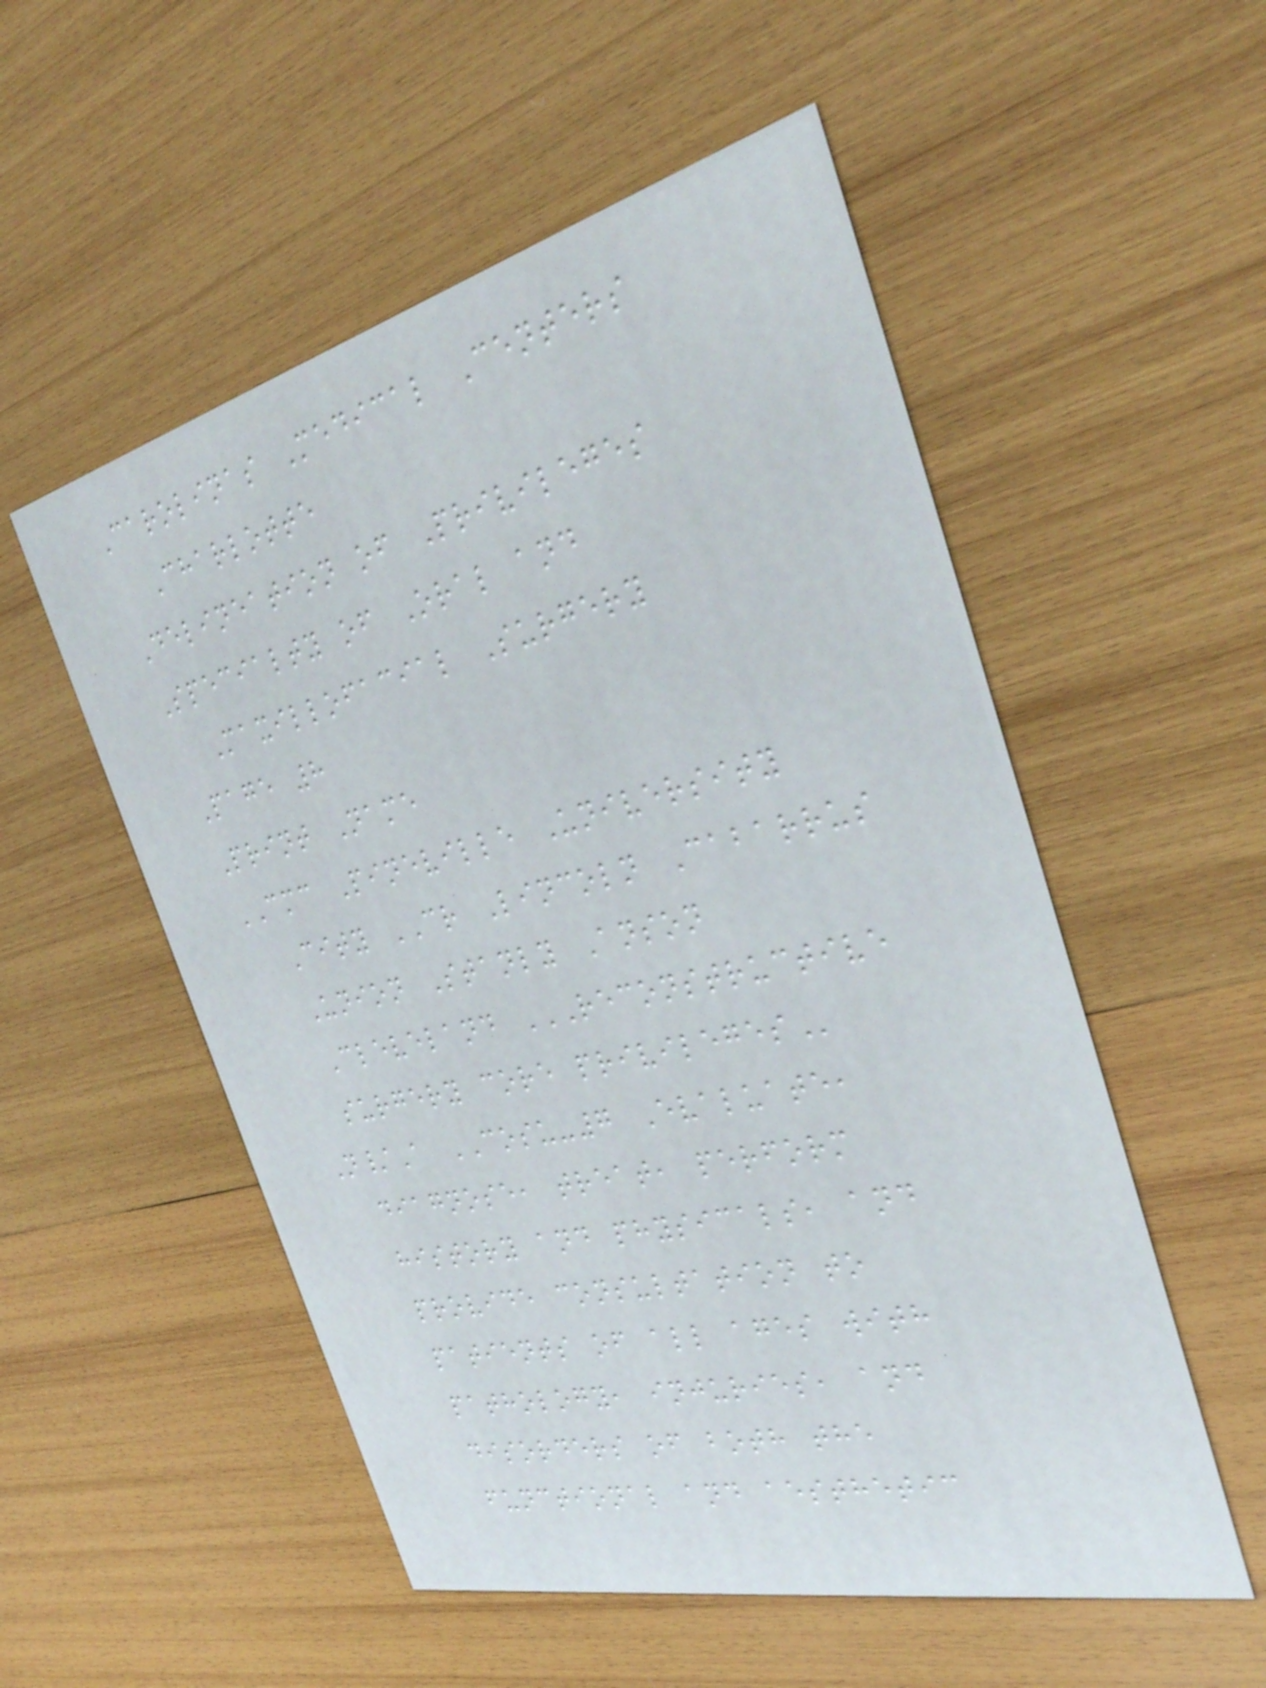Carolinas Medical Centers
Charlotte
Delineation of Privileges
Specialty of Oral and
Maxillofacial Surgery
Page 8
Print Name
CMC Pineville University
City CR Lincoln Cabarrus
Union Stanly Anson
Cleveland RECONSTRUCTIVE
SURGERY CORE PRIVILEGES
N/A COSU-7 Evaluate,
diagnose, treat, perform
history and physicals, and
provide consultation to
patients of all ages with
pathology, injuries, and
disorders of both the
functional and aesthetic
